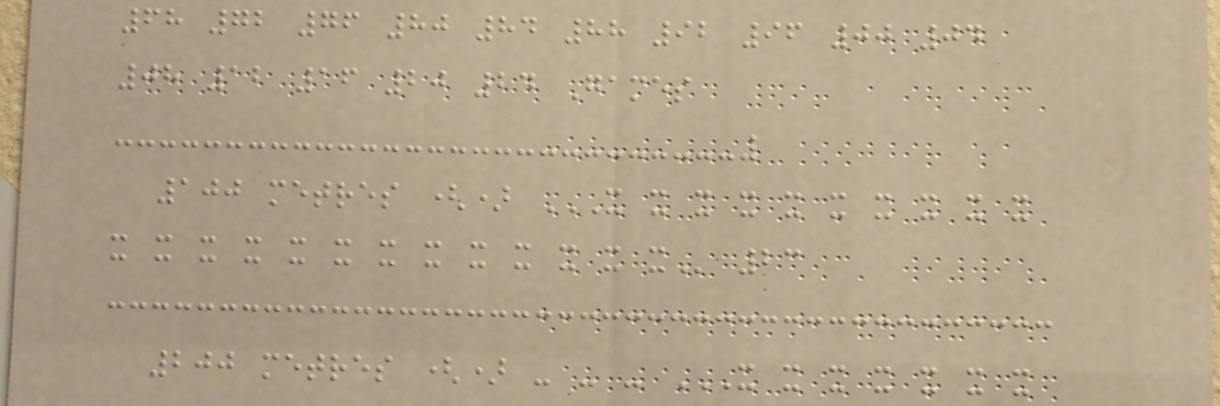68 72 76 80 84 88 92 96 00 04
08 12 16 20 24 Games
100 metres () X X X X X X X X X X
X X X X X X X X X X X X X 23
200 metres () - - - X X X X X X X
